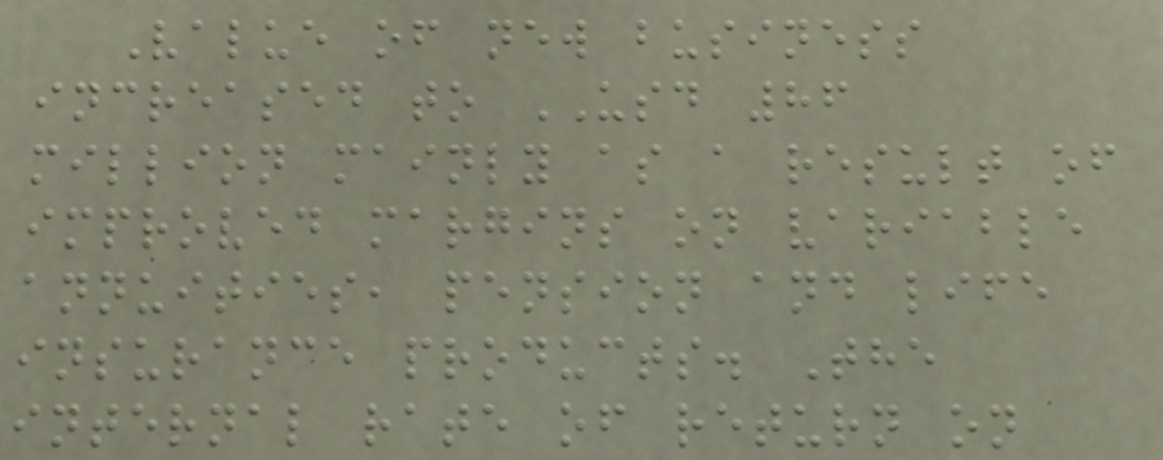Value of new business
increased to USD 86
million mainly as a result of
improved margins on variable
annuities, pension and life
insurance products. The
internal rate of return on
